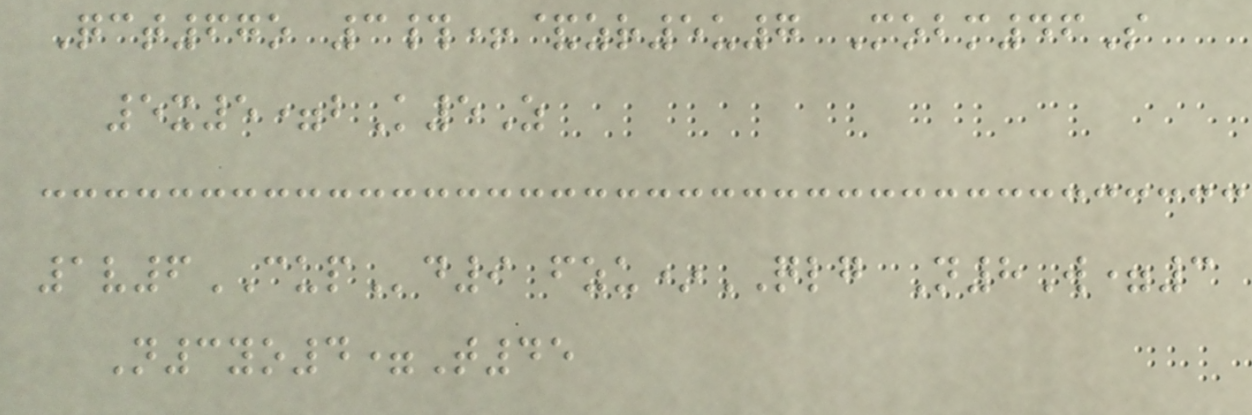Qct67o 3#+&zr5u7 Mobm46S
5x5=bK5Z
1v6CUPd9 fzu*QLG N8W=3
N3yo4=T45
